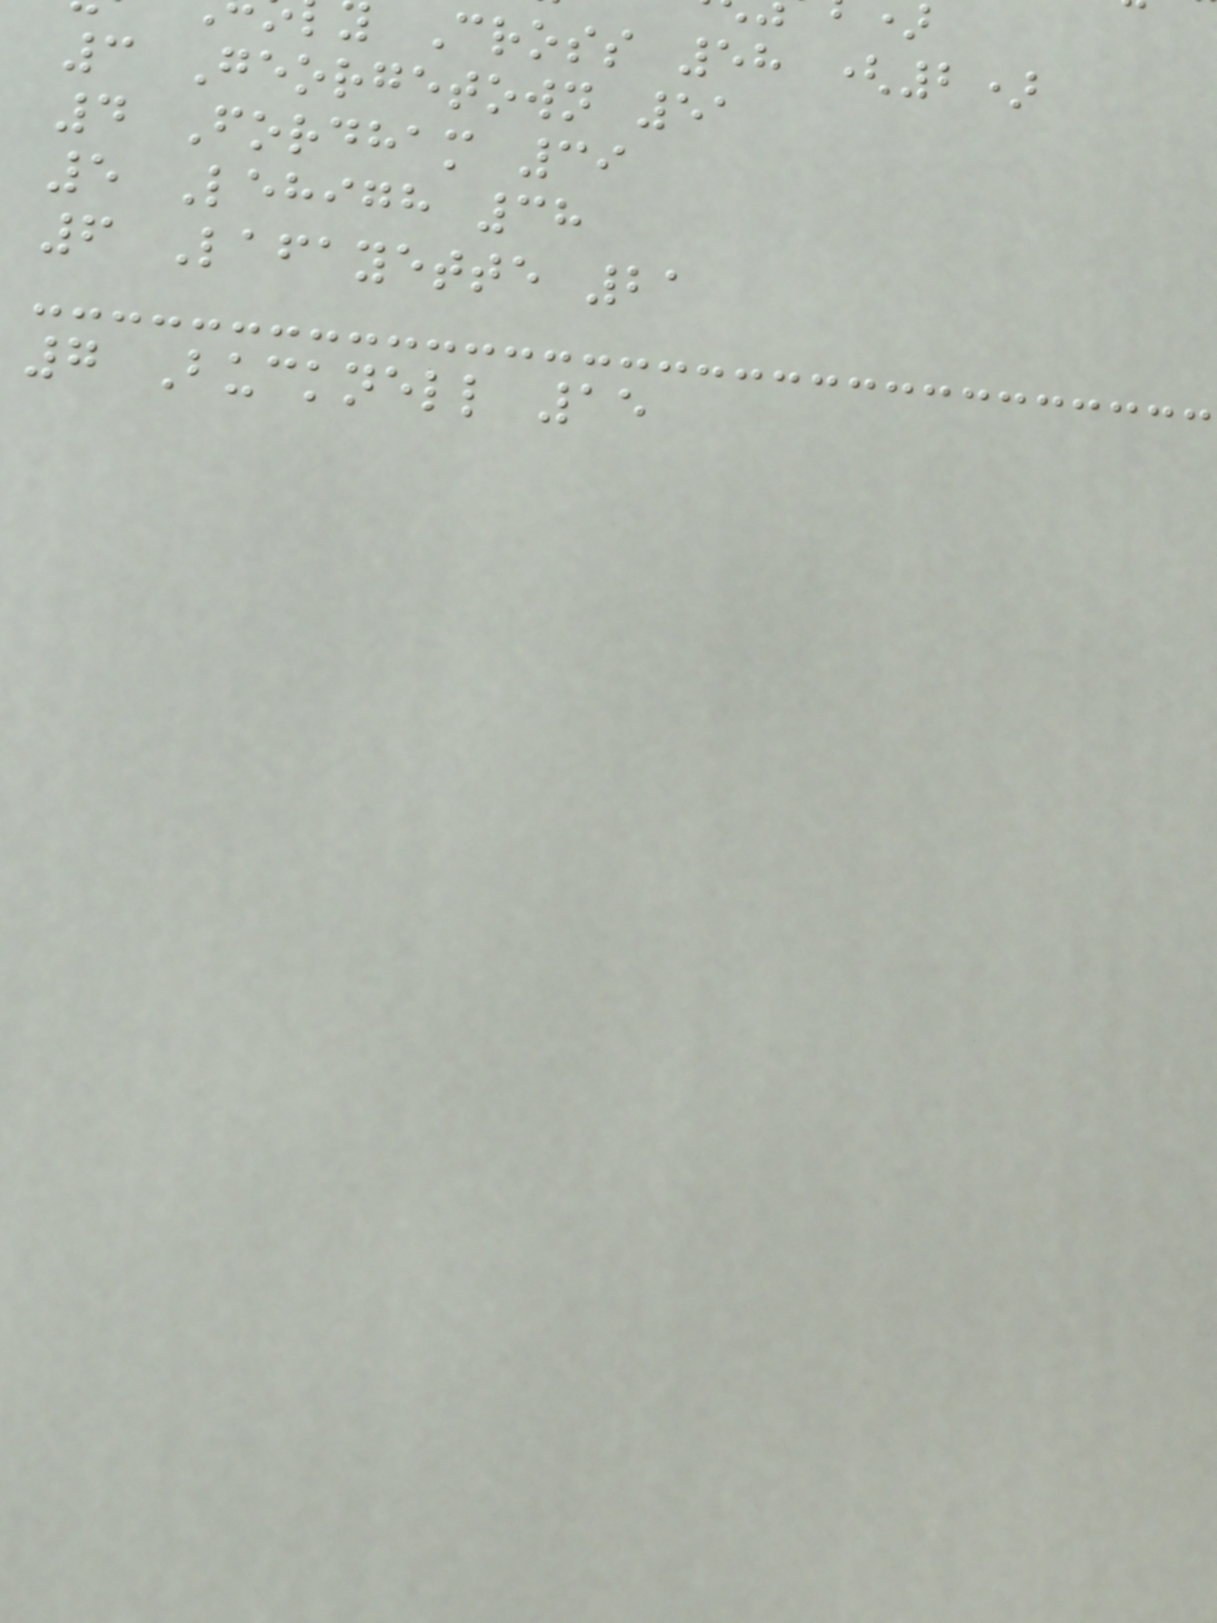Cross 58 (2)
3 Georgetown 51
4 Fordham 39
5 Lehigh 38
6 Lafayette 21
7 Bucknell 15
